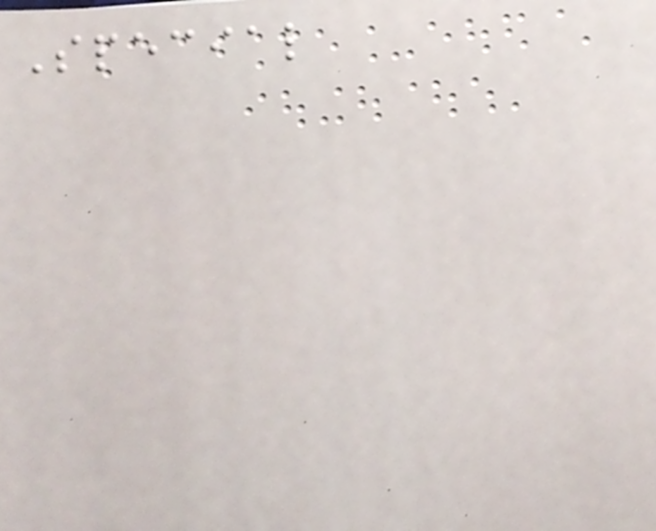Special
